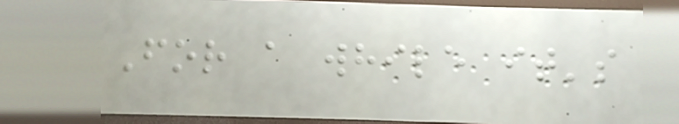For a while it's
